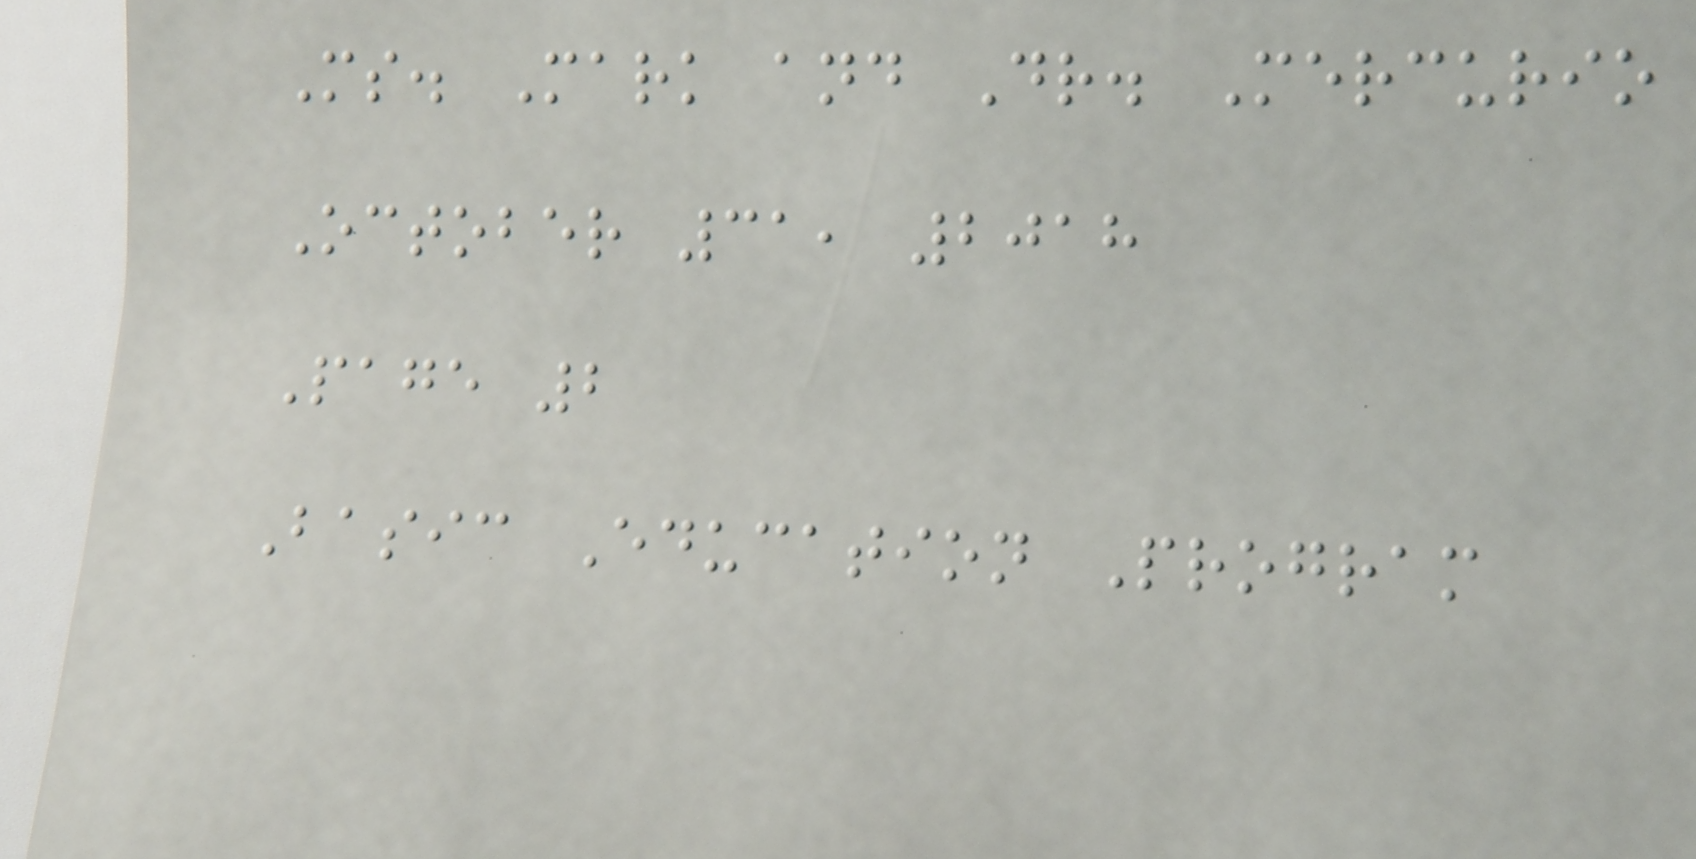Ms. Mark and Dr. Mercurio
October 31, 2018
Page 2
Basic Education Program
